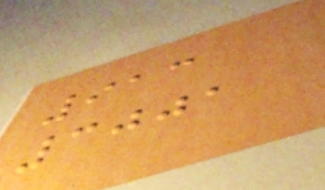913
3001
